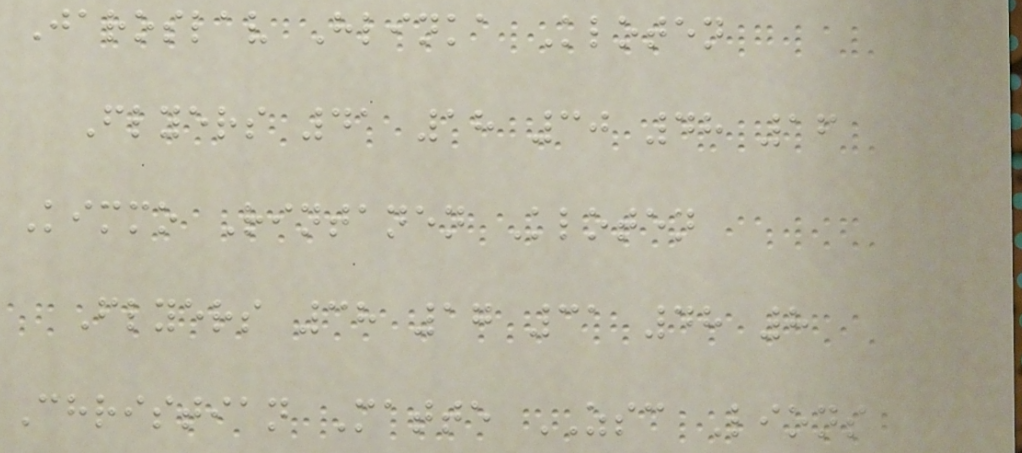Jaroslav Hlinka Kloten
Flyers 41 18 30 48 16
Kimmo Rintanen Kloten
Flyers 38 17 31 48 8
Christian Matte ZSC Lions
